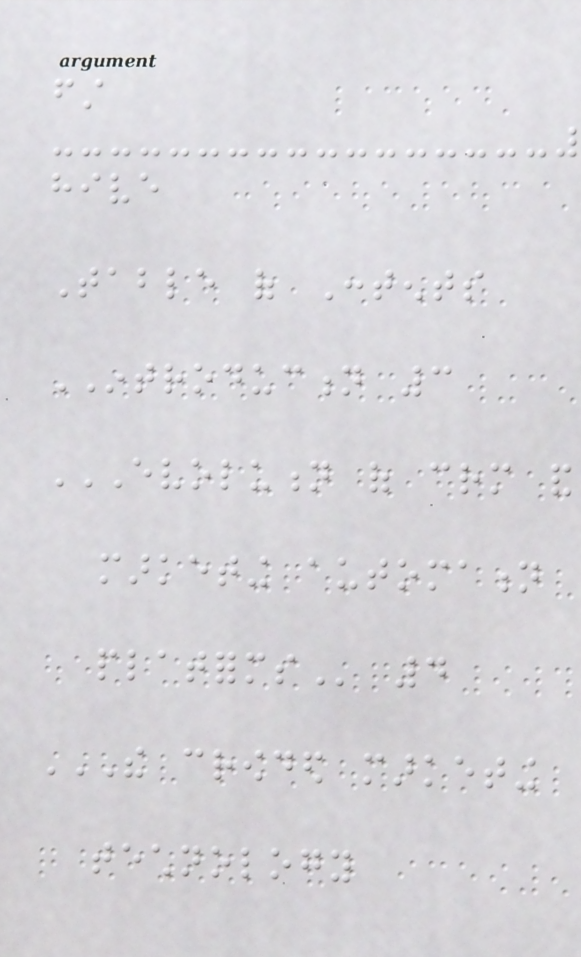first
hive
Table of Contents
INTRODUCTION 3
EVOLUTION OF CRM AND
MARKETING AUTOMATION
PLATFORMS 4
THE CROWDED MARKETING
TECHNOLOGY
